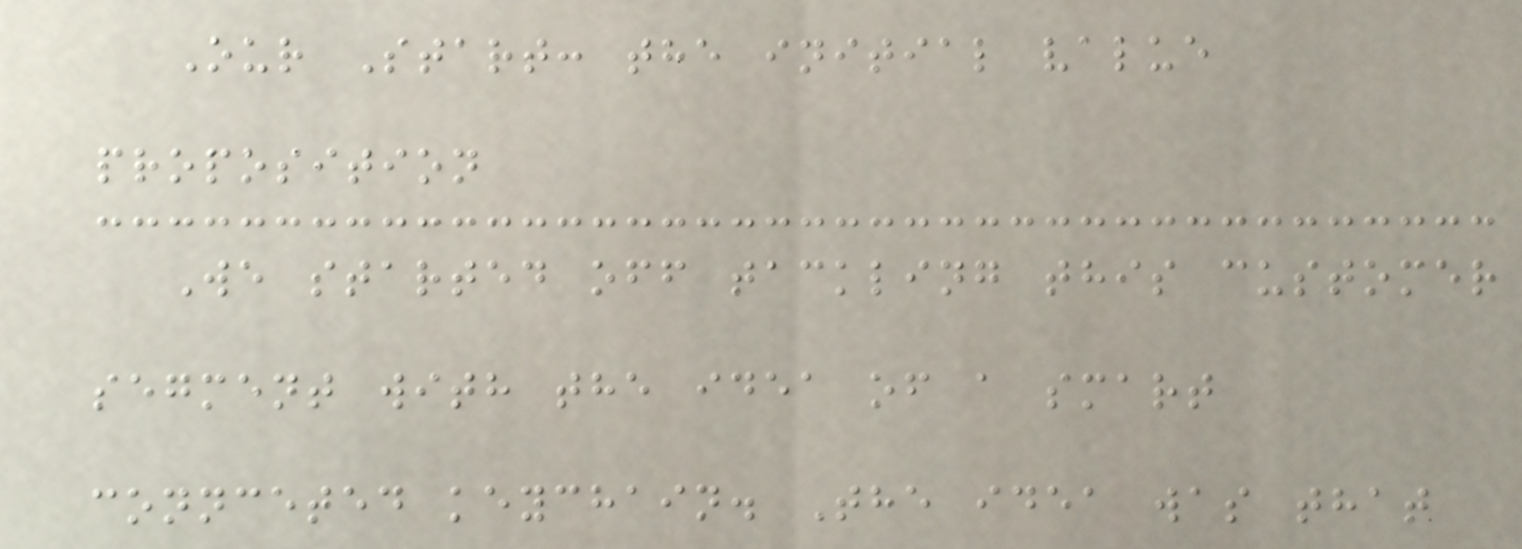Our Start: the initial value
proposition
We started off tackling this customer
segment with the idea of a smart
connceted keychain. The idea was that
